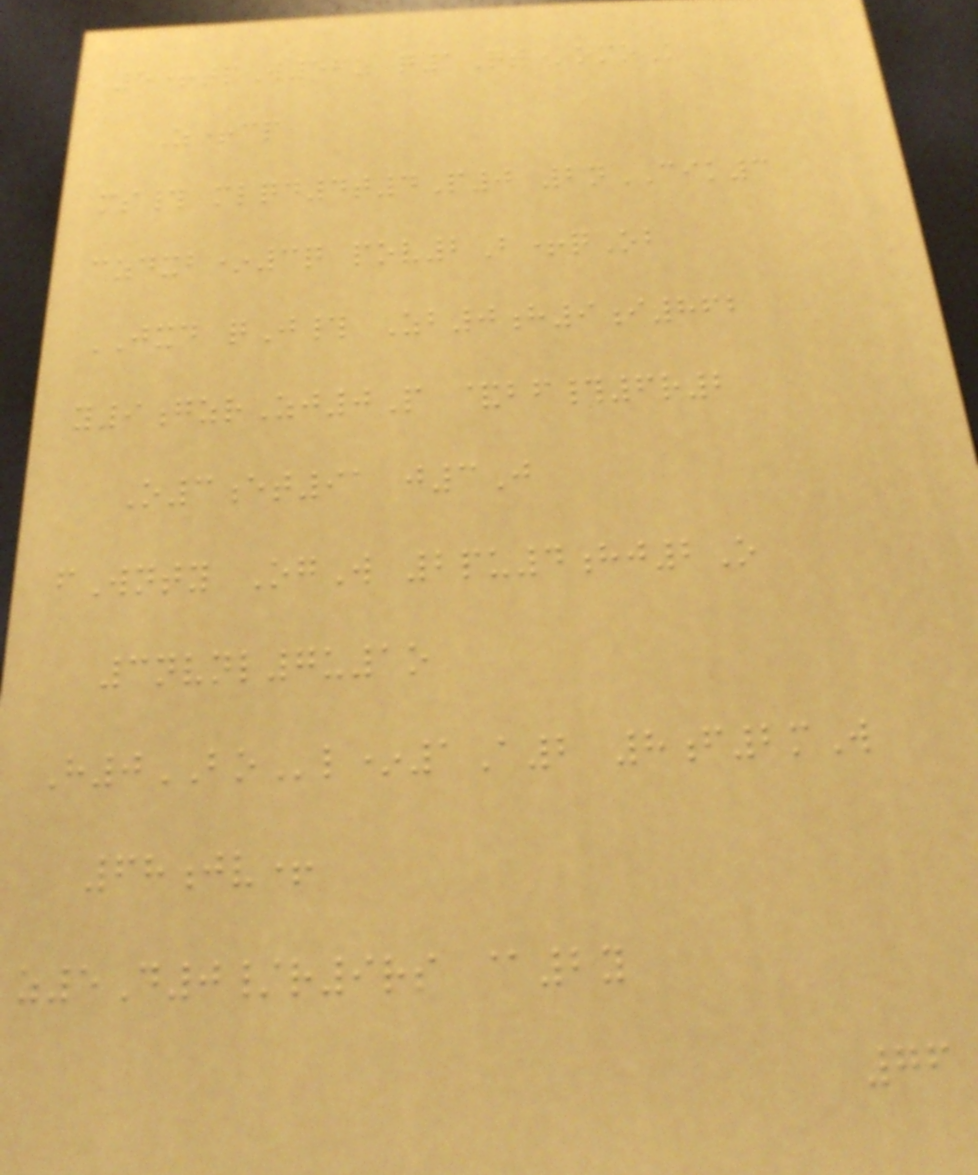5+tpW56z q1Qt*omoK
Z+cp
ms# mlqd4t4P0 2nCIK3
czdxb*3q pov2B+qOb
JXD qJ# Zb0h9i862
y9gzrZj0P &bf#6r2
O3et91 j3J
fWnty OgW 2pu4hj2O
3nvnl7u1o
H0BOl*1A2 8f2mW
68jv+
z5D0/r9rs @2y
76
